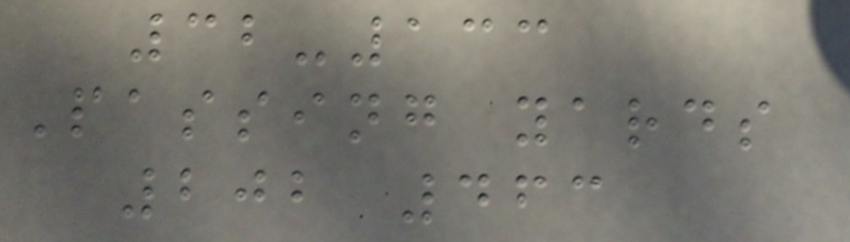32-133
Passing yards
202 463
